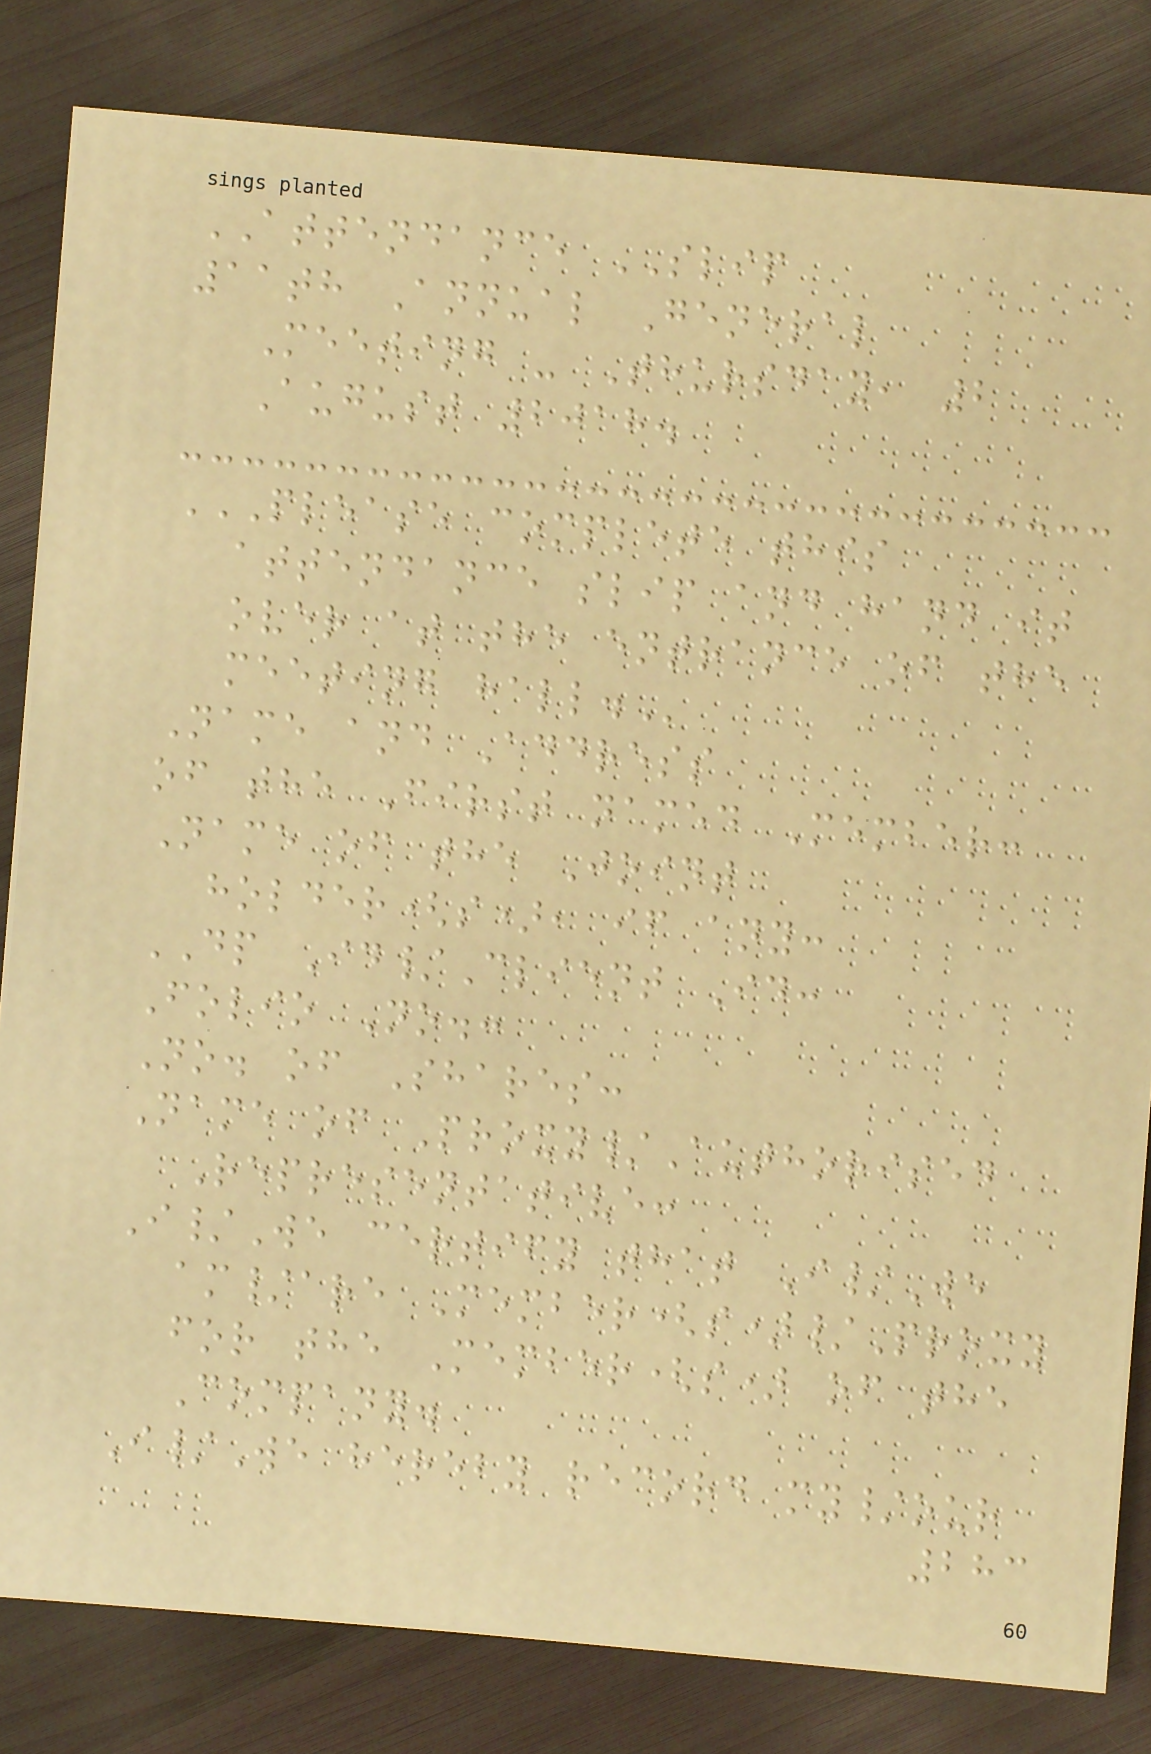ATTENDANCE SLIP
11th Annual General
Meeting - Thursday, 2
August 2018.
PLEASE COMPLETE THIS
ATTENDANCE SLIP AND HAND IT
OVER AT THE ENTRANCE OF THE
MEETING HALL.
Name and Address
of the First named Member:
Name of the Joint
holder(s), if any:
DP Id/Client Id:
Folio No.:
No. of Shares:
Name of Proxy/Authorised
Representative:
I/We certify that I/We
am/are Member(s)/Proxy
for the Member(s) of the
Company.
I/We hereby record my/our
283
